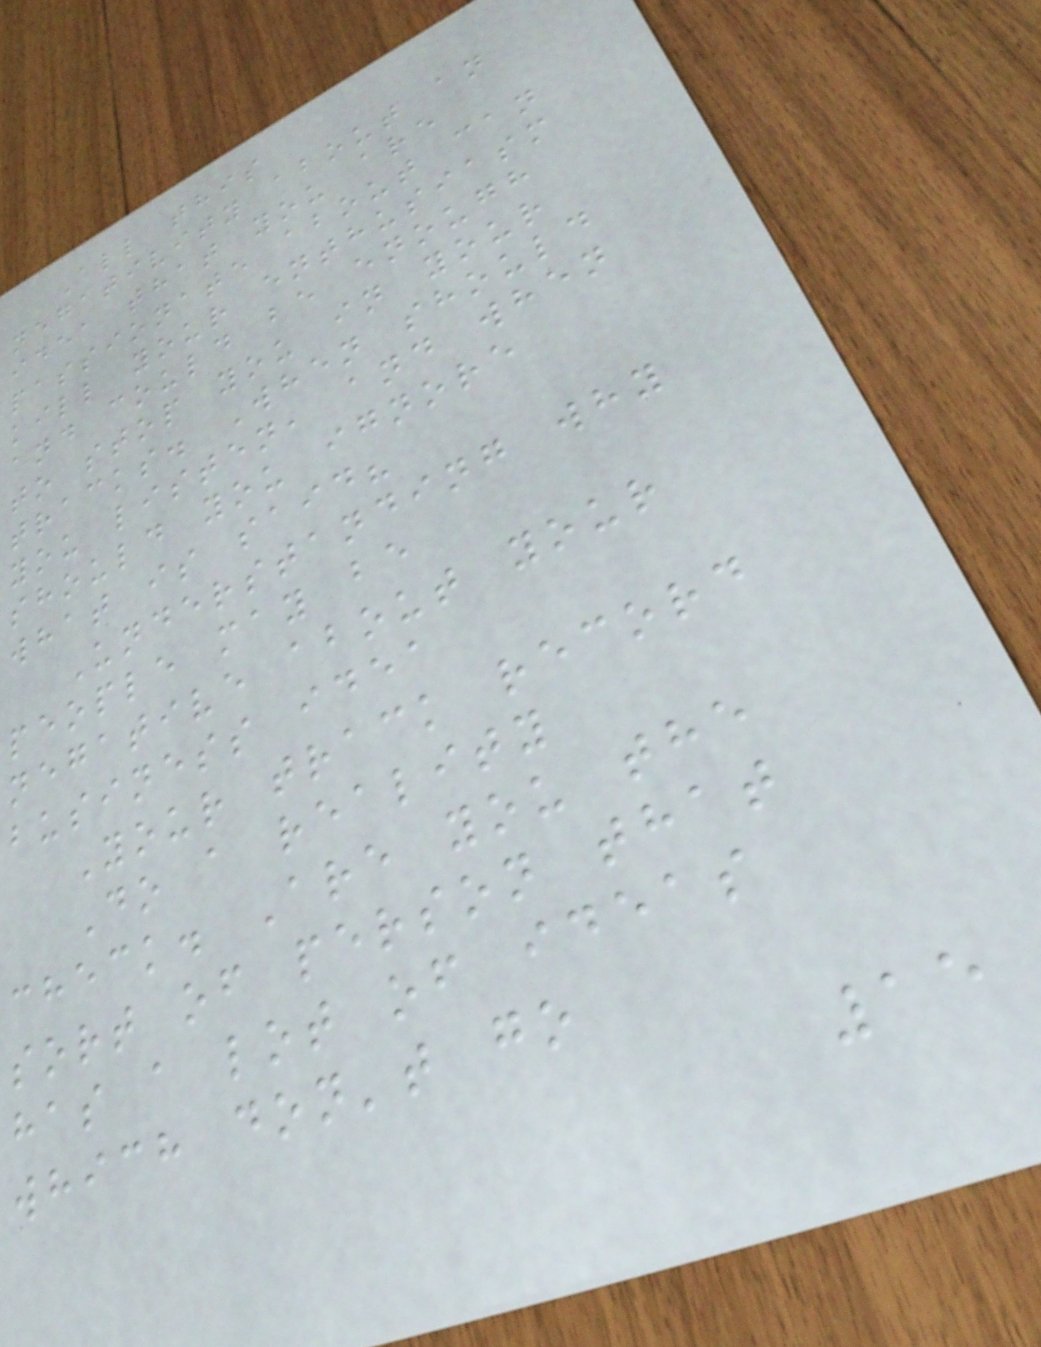All this
negativity about an
idea that you are
passionate about can
kill your enthusiasm
and could be enough
to stop you in your
tracks. When should
you listen, and when
should you ignore
what is said?
Understanding why
people may be
negative about your
business idea
Your track record
Do a reality
check. Are you the
sort of person that
has a lot of ideas
which don't go
15
